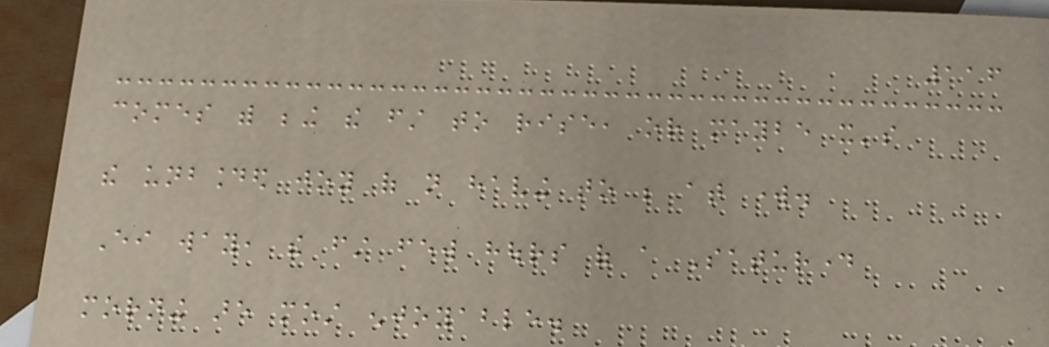116
comes with being the first to rise, or maybe it's
the unbounded joy of not having to be at work.
Either way, the first few hours of a Saturday
morning are most enjoyable.
